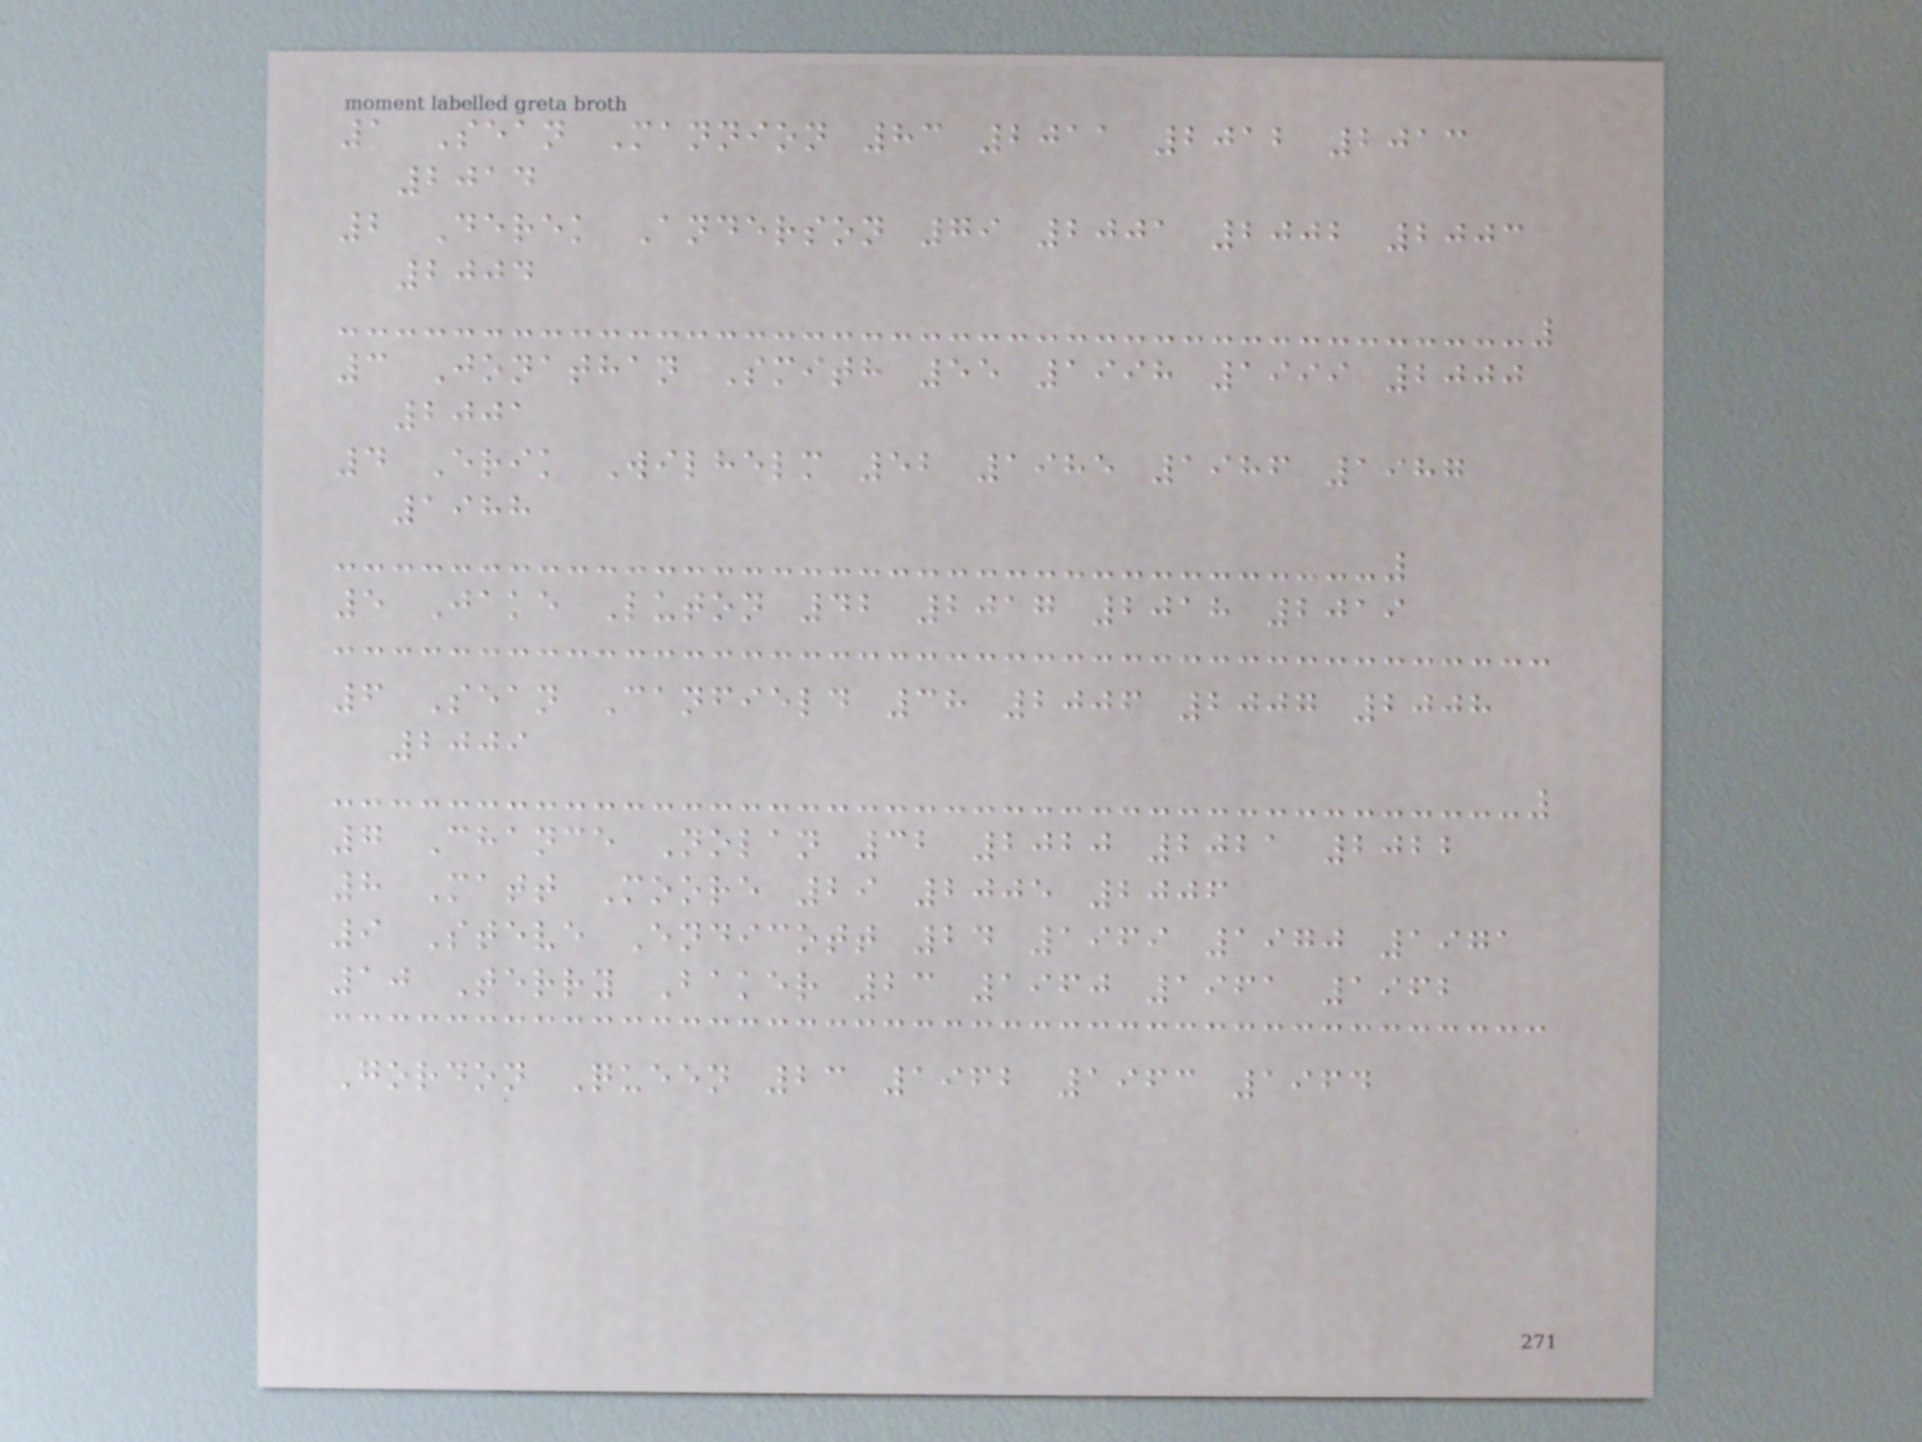1 Sean Mannion 83 2011 2012 2013
2014
2 Derek Anderson 79 2001 2002 2003
2004
3 Jonathan Smith 55 1998 1999 2000
2001
4 Erik Wilhelm 52 1985 1986 1987
1988
5 Jake Luton 42 2017 2018 2019
6 Sean Canfield 38 2006 2007 2008
2009
7 Chance Nolan 32 2020 2021 2022
8 Matt Moore 29 2005 2006
9 Steve Endicott 24 1969 1970 1971
10 Terry Baker 23 1960 1961 1962
Gordon Queen 23 1962 1963 1964
